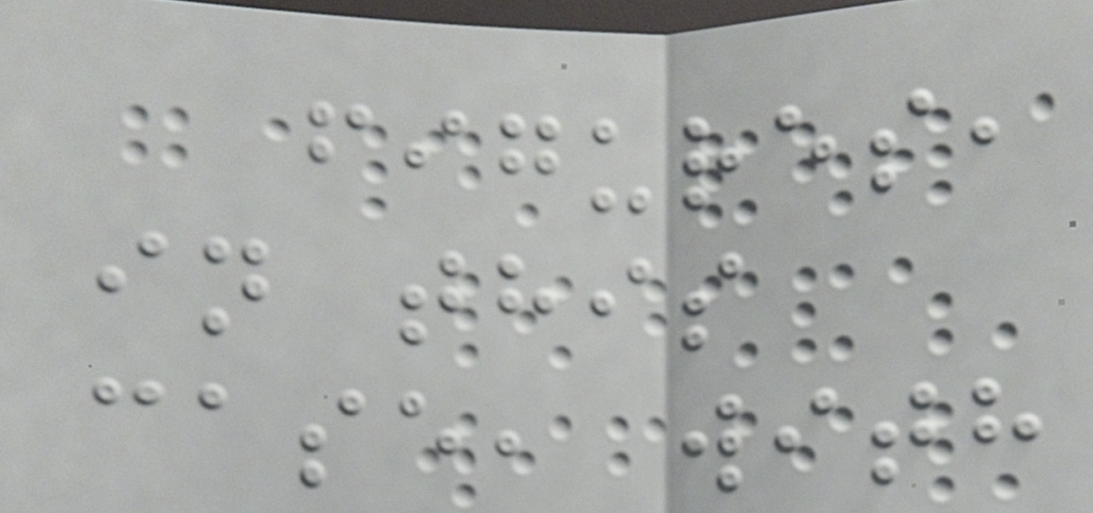figures,
in this
case, with
